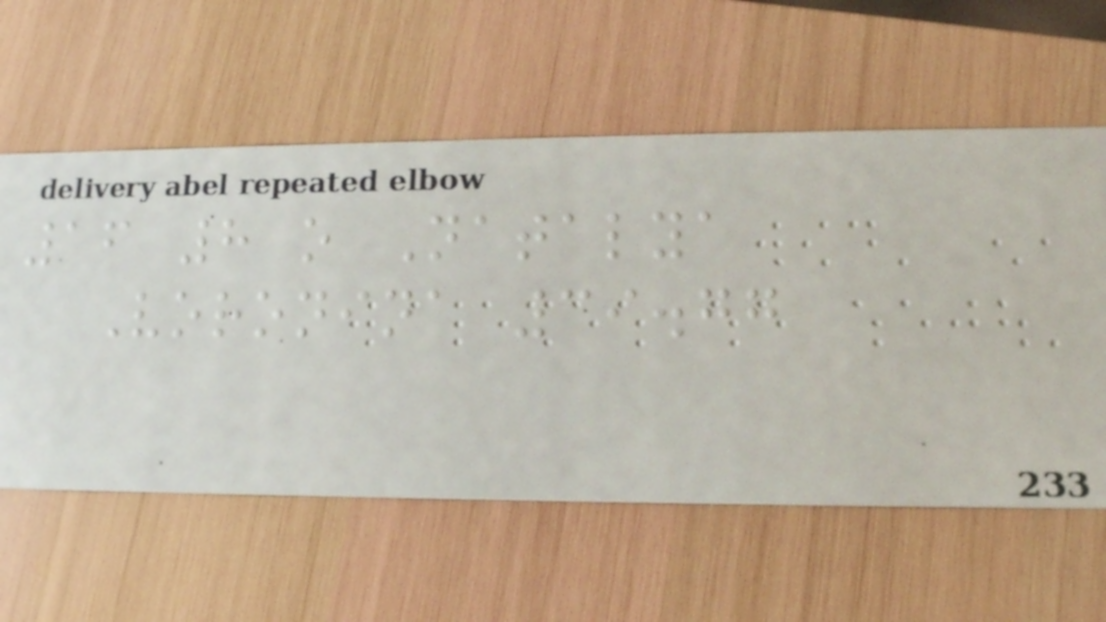16 8 o Natalya
Voronina 39.77
